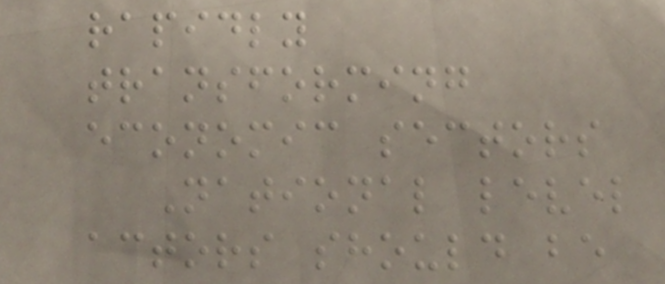rapidly
transforming
economic sectors
National level
actors should be
